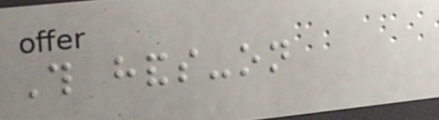This hands-on
